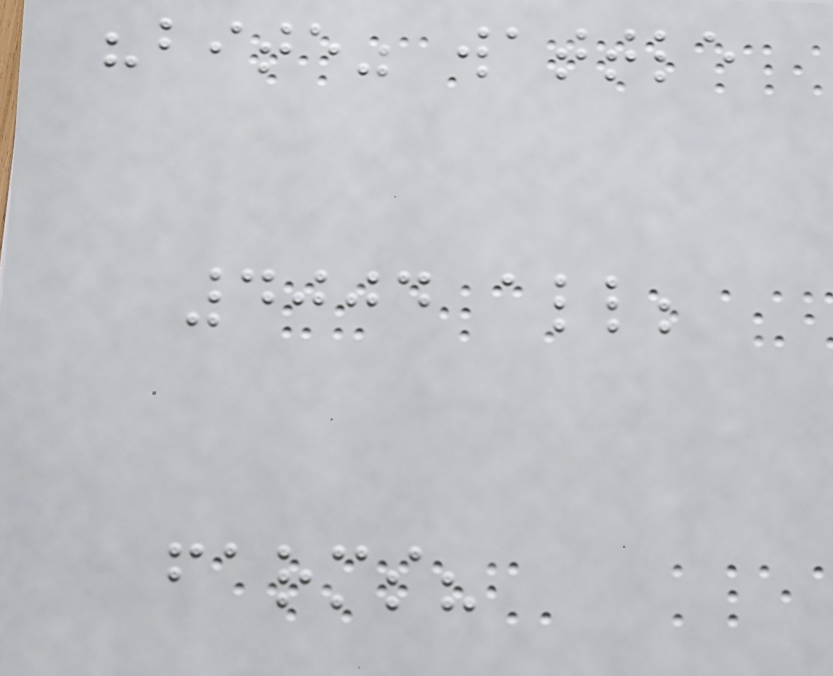"bite" wattle
4004 all;
farms?
